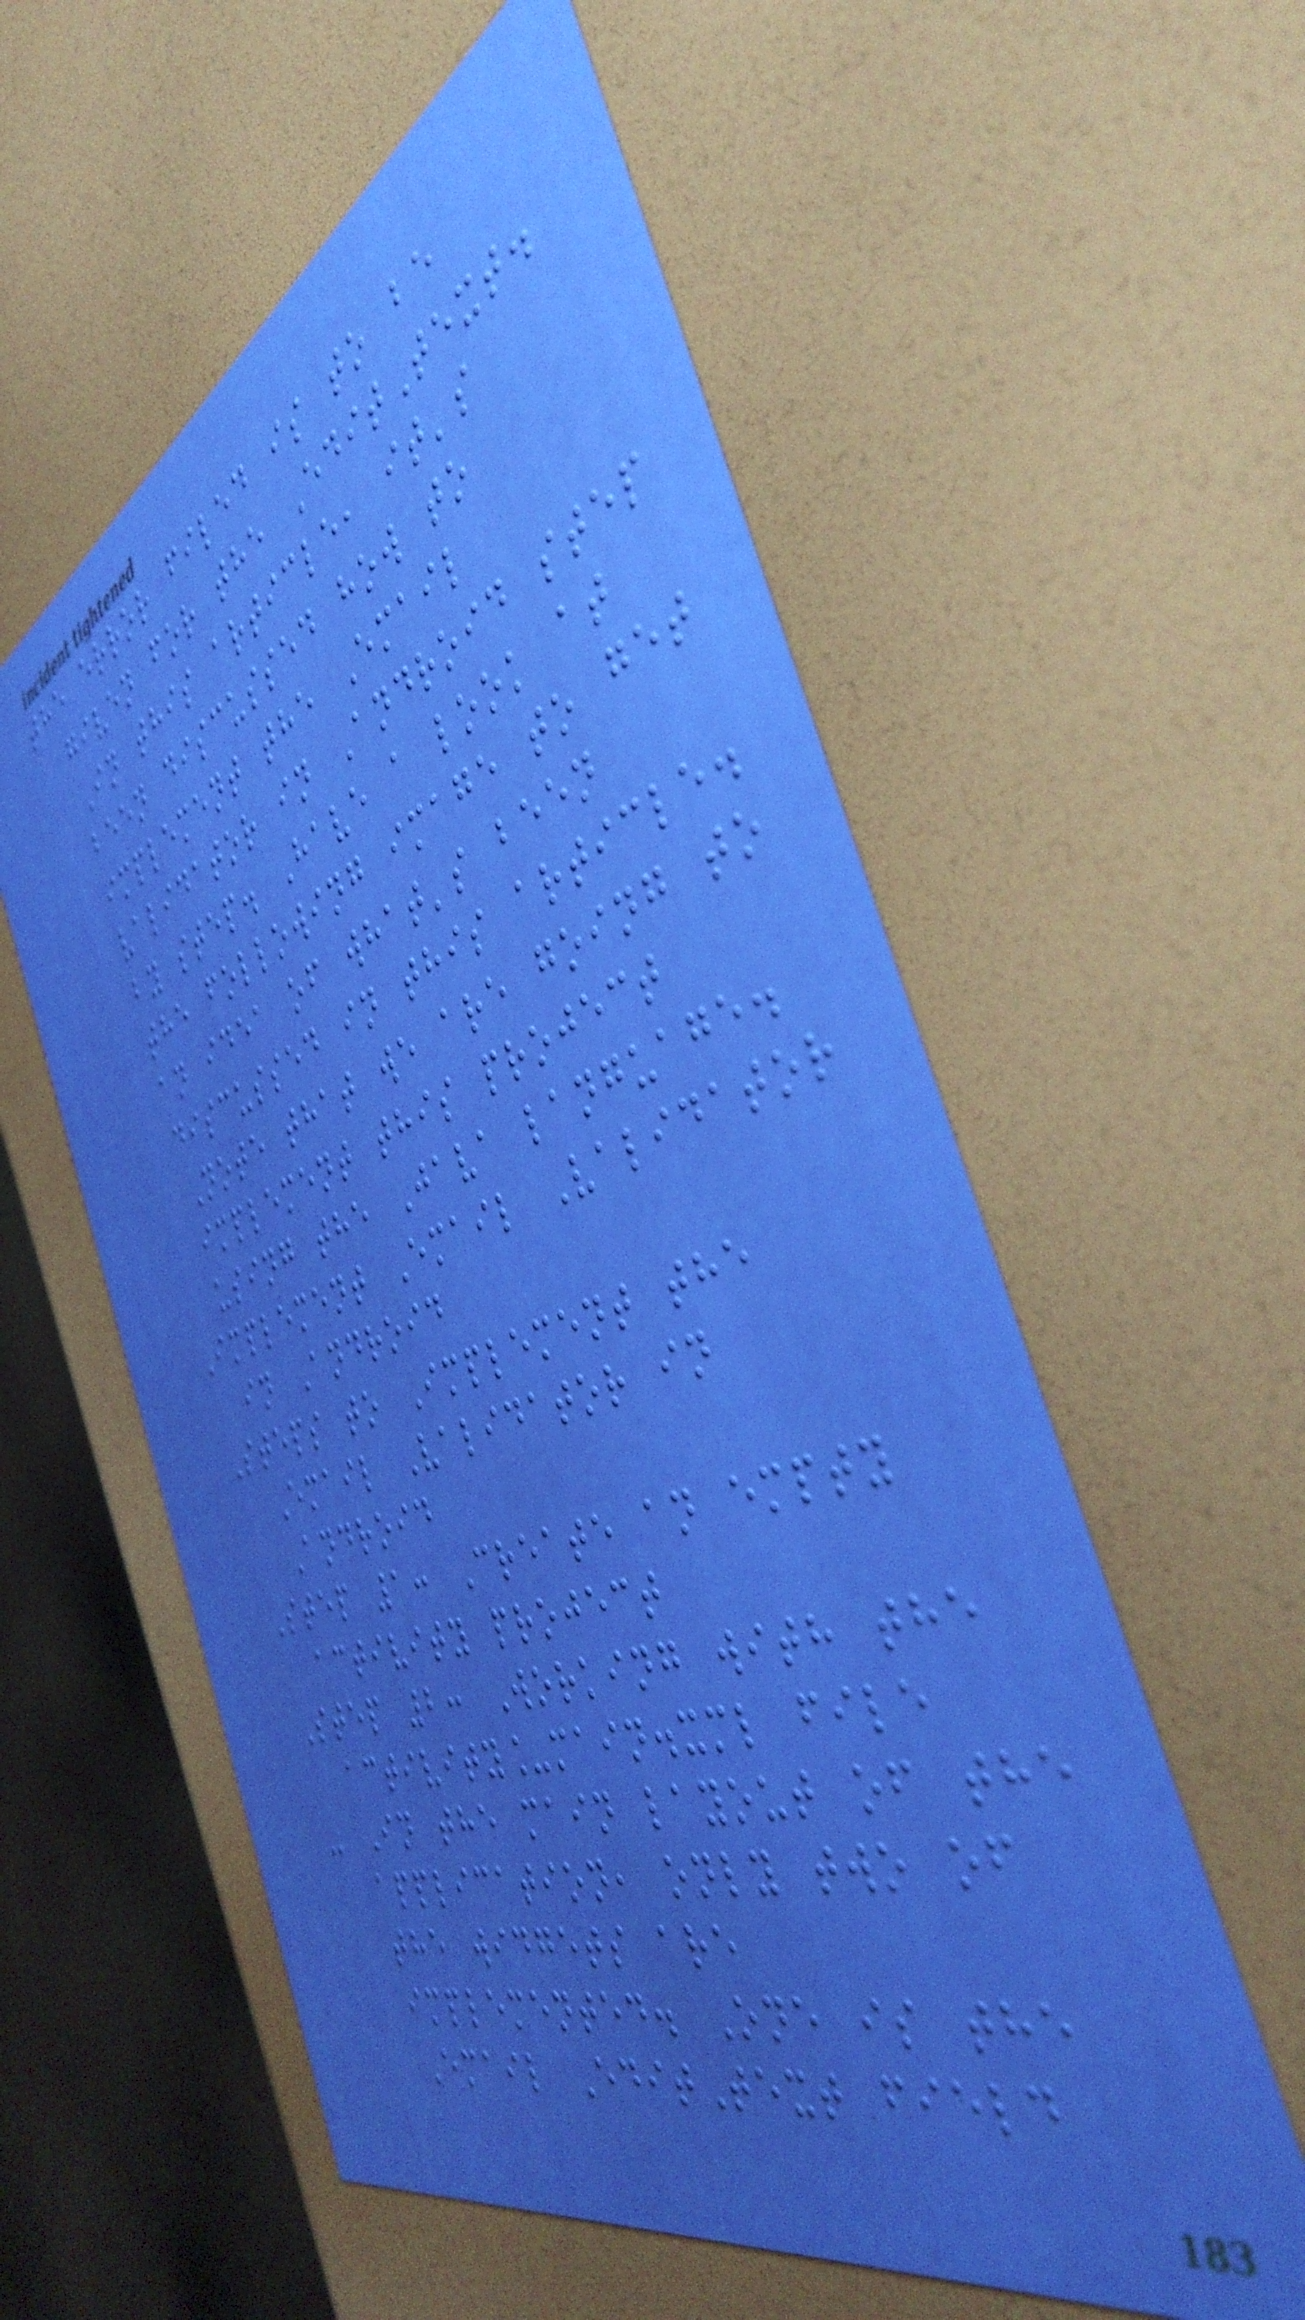the error filed is to be
given for the EditText.
In this article, it's
been discussed how to
implement the Email
validator in Android step
by step. Have a look at
the following image to get
an idea of what's been
discussed in this article.
Note that we are going to
implement this project
using the Java language.
Implement Email Validator
in Android
Steps to Implement the
Email Validator in
Android
Step 1: Create an empty
activity project
Step 2: Working with the
activity_main.xml file
- In the main layout of the
application, only two of
the widgets are
implemented. One is the
Email EditText field
